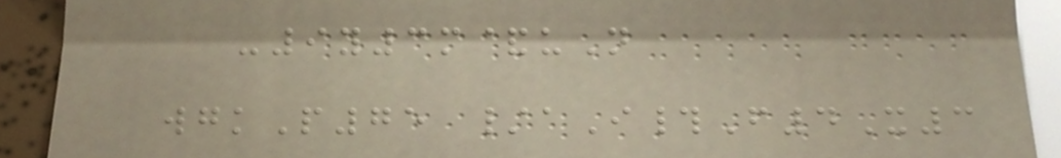-9y3m&uN
wgkP75 /aI#F4X3
